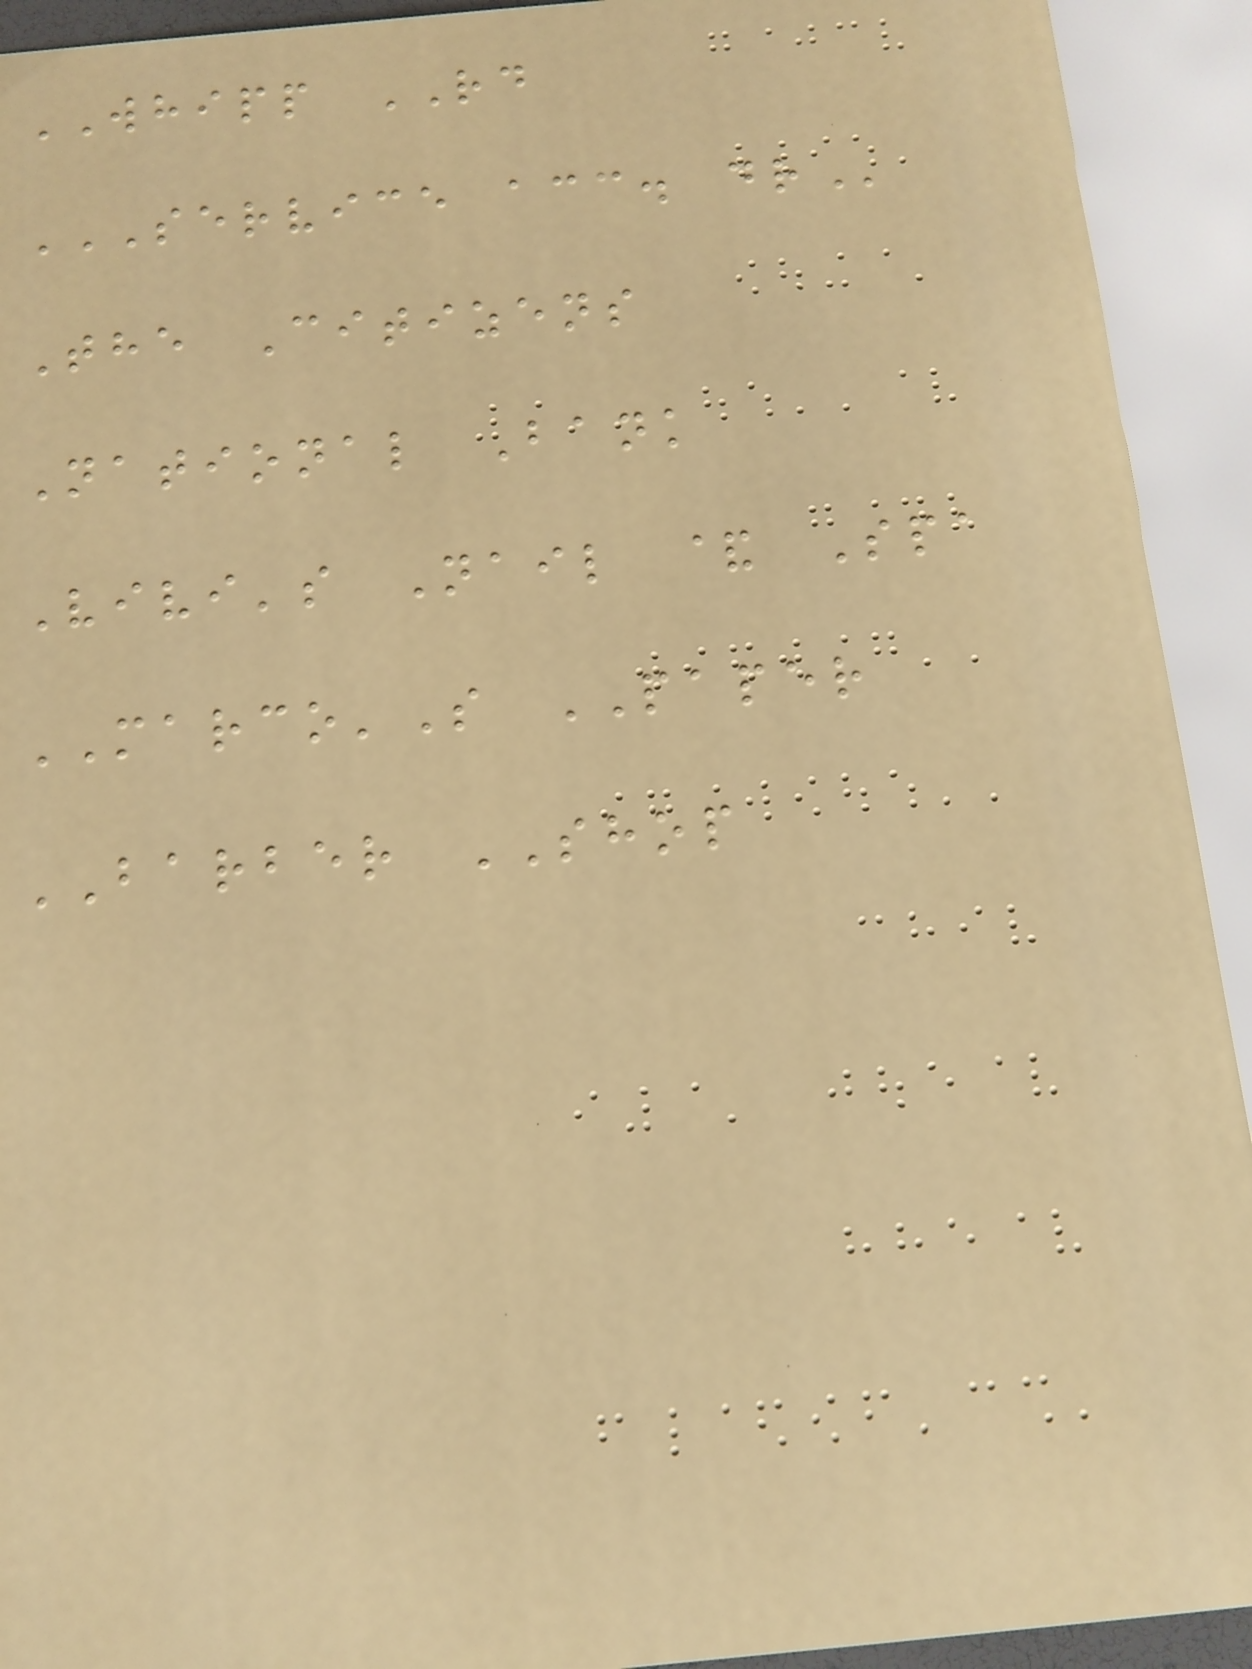WHIPP RD
SERVICE ACC. DR
The Citizens
National Bank
Vivi's Nail & Spa
MARCO'S PAPER
BARBER SHOP
